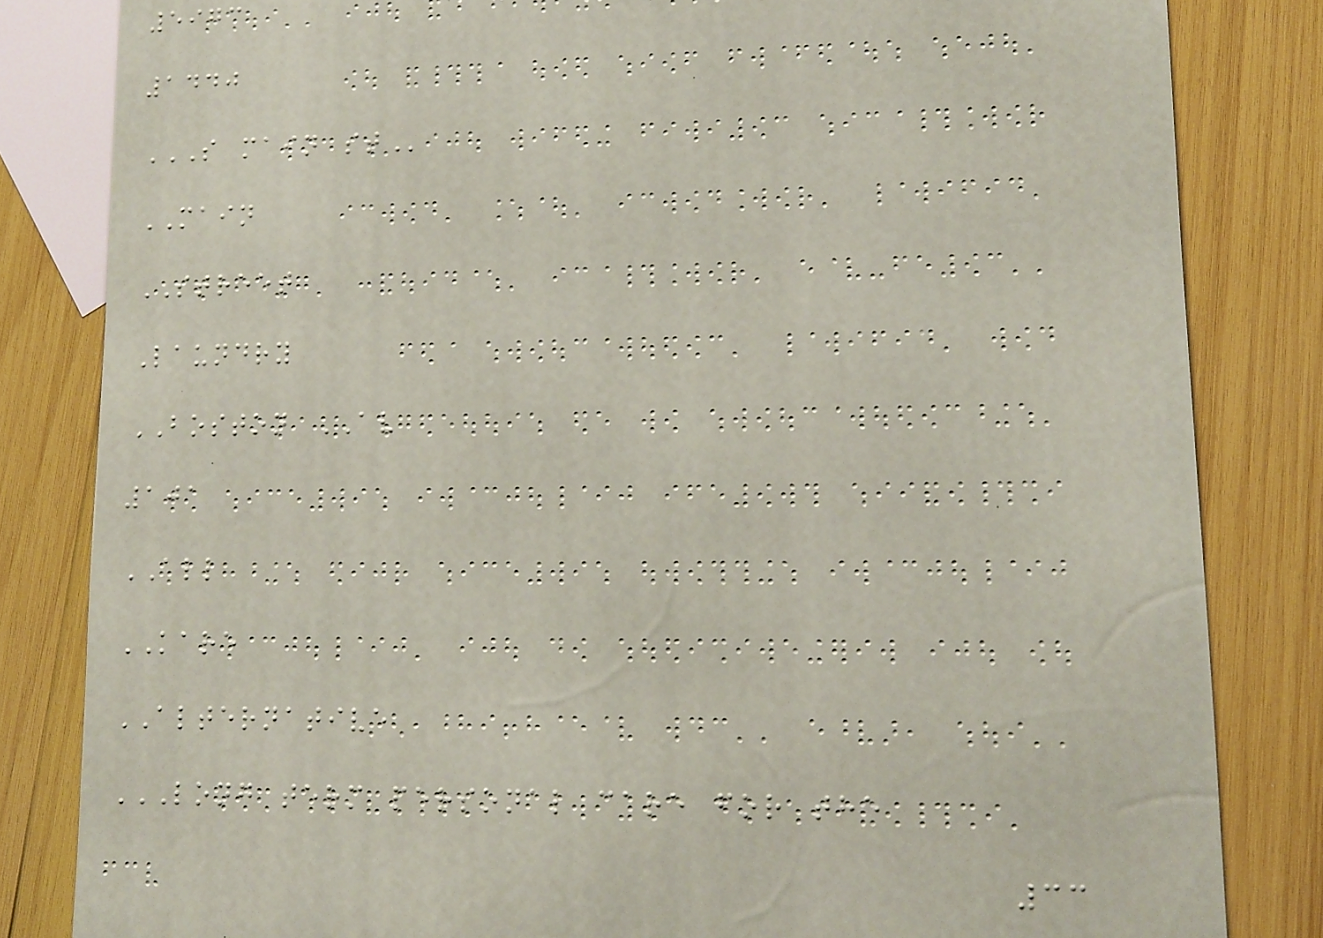5973
1440
S MAIN ST
MAIN
STREET
Laundry
BOSTON AV
101
ALL
KARE
ALTERNATIVE
LONG TERM PERSONAL CARE FOR THE
33
